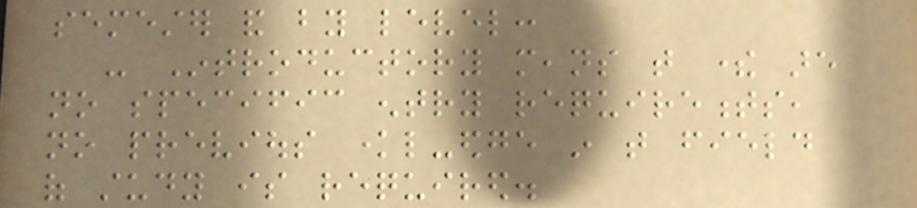semester and by level:
- Introductory means that there are
no specific entry requirements,
no previous knowl-edge in that field
of study is required.
